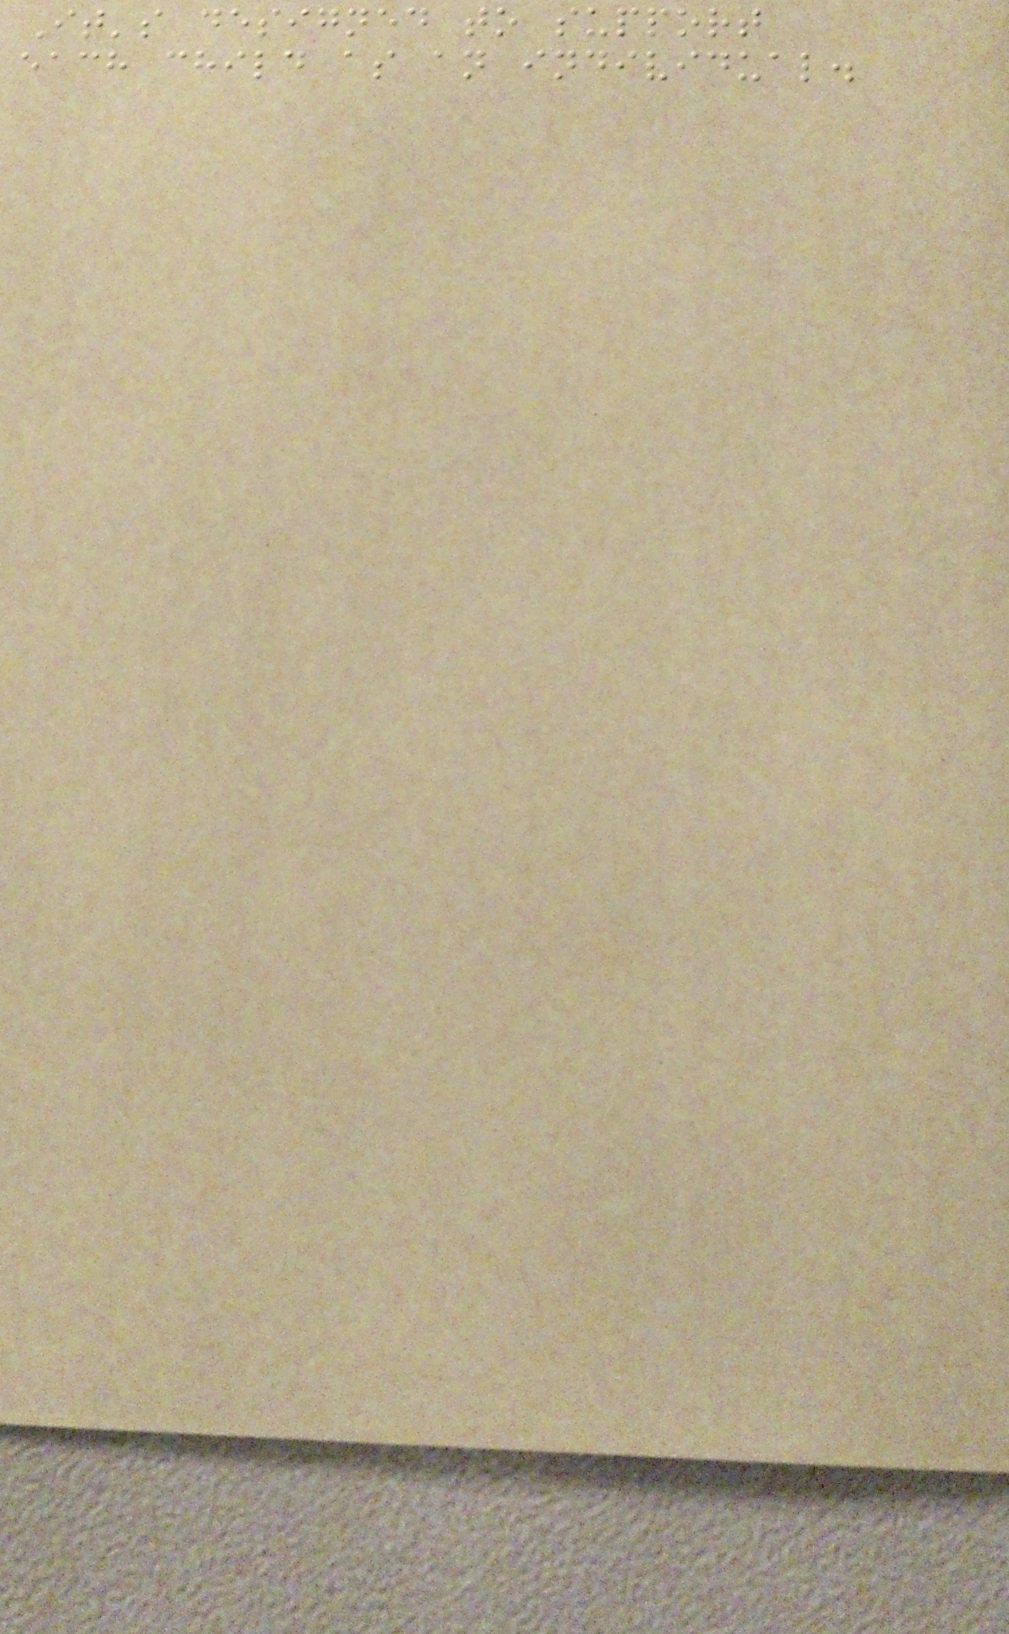It's designed to support
each child as an individual.
